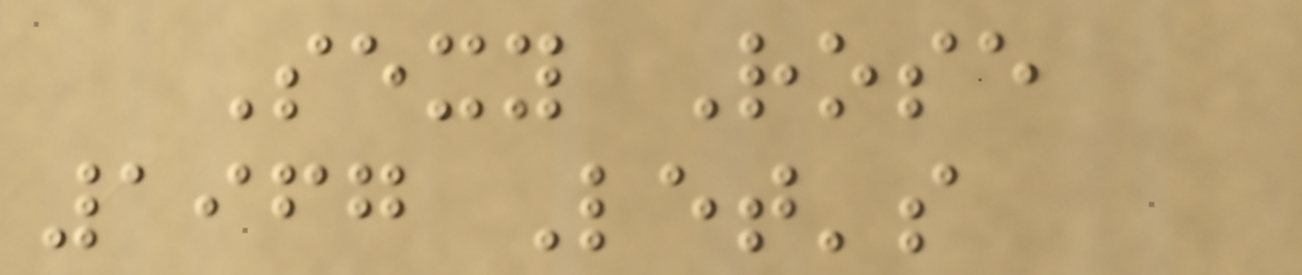Sexy Rose
1967 Let's
